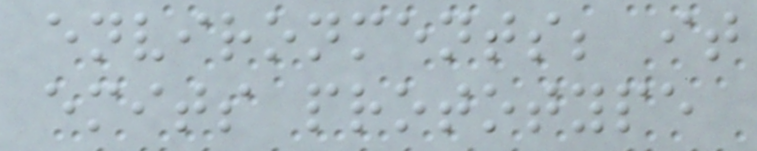environments; it
emits prototype
